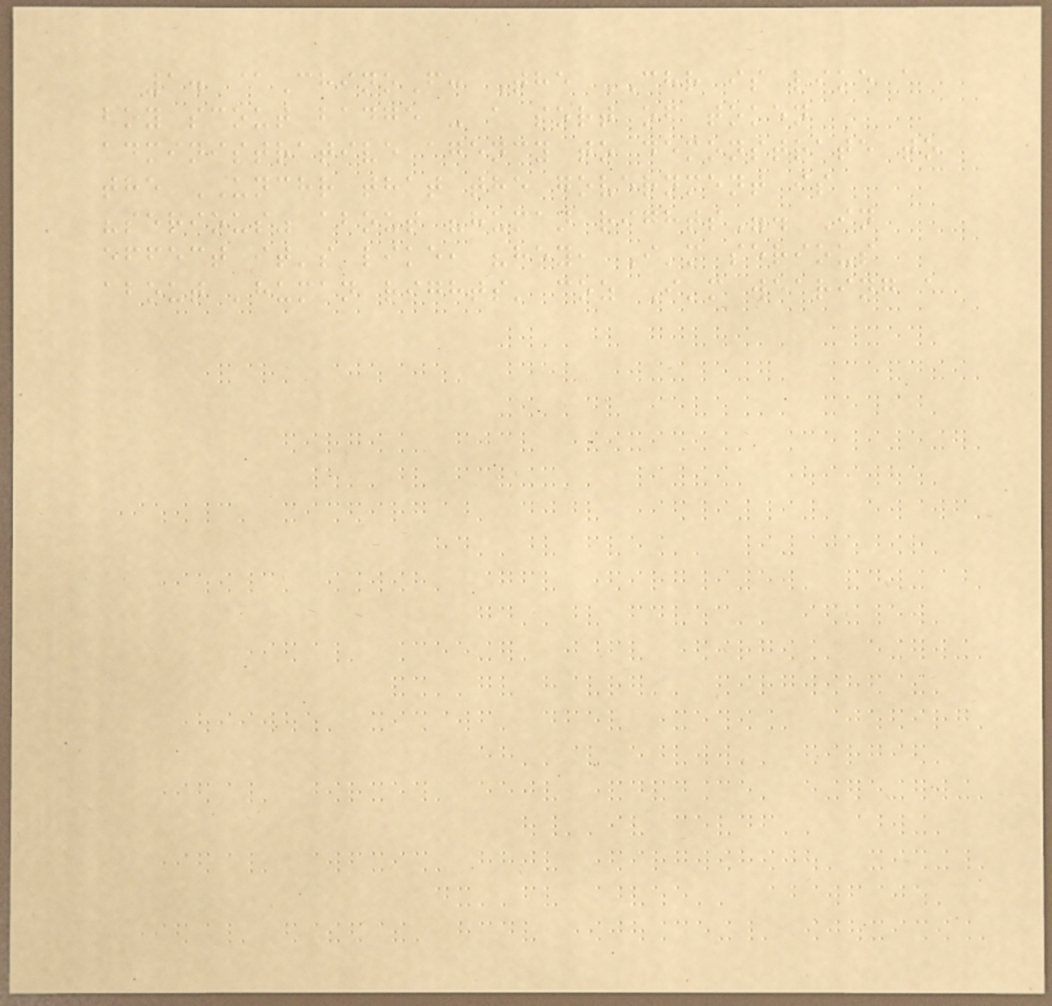1. @ChinoF: The CHR is like a
boy scout badge - a sort of token
administrative agency to demonstrate to
the UNCHR that the government is
"serious" about "human rights". In
effect it's like, "hey, I'm serious
about 'human rights' coz I'm wearing a
